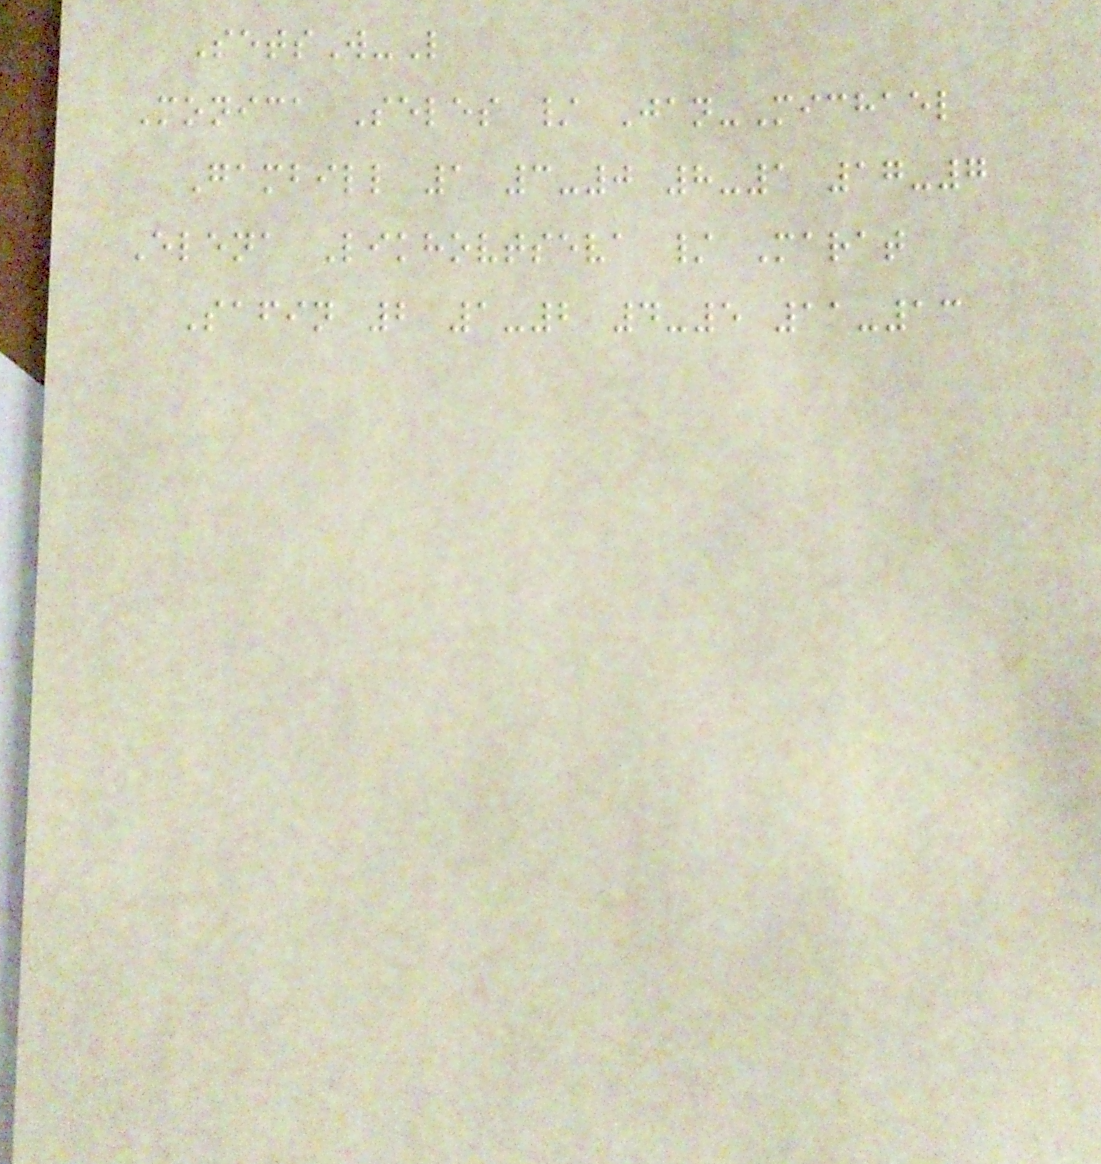SetsW-L
Monica Seles / Jan-Michael
Gambill 1 3-0 8-1 17-7
Elena Likhovtseva / Marat
Safin 2 1-2 4-5 11-13
